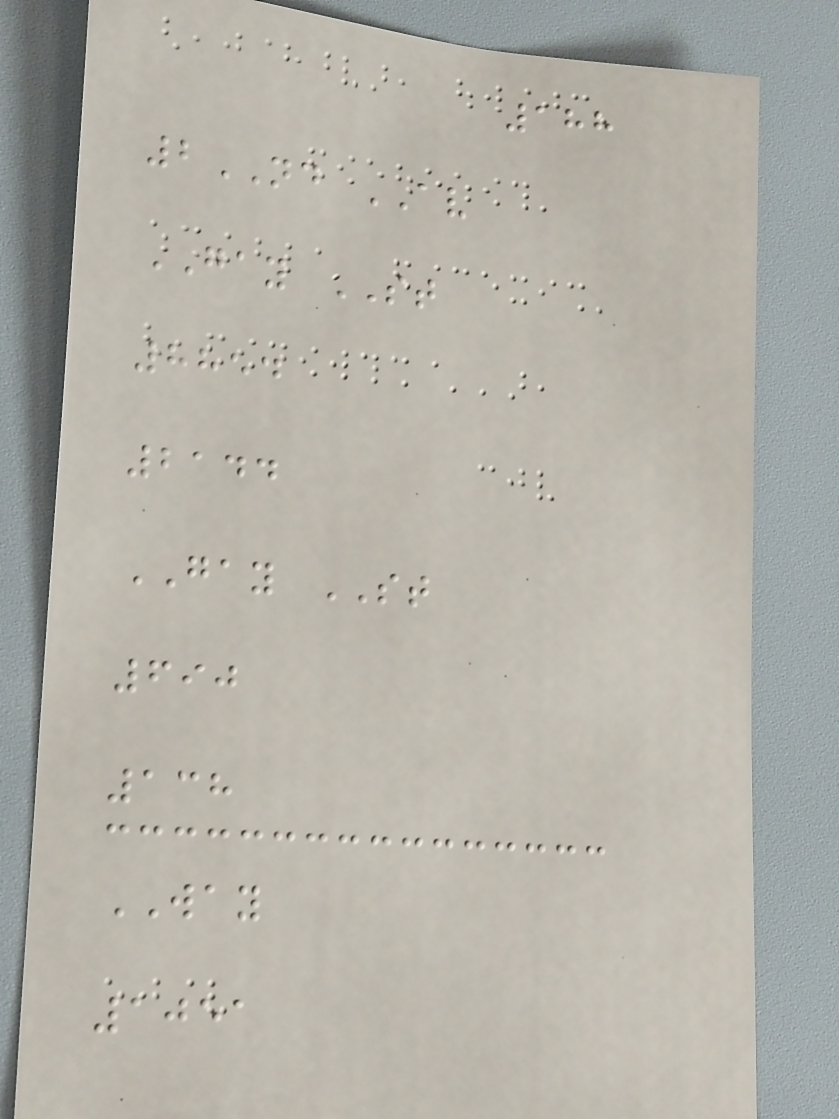188
2ND AV
GAY ST
8854
2144
GAY ST
690
138
WAY
1051
